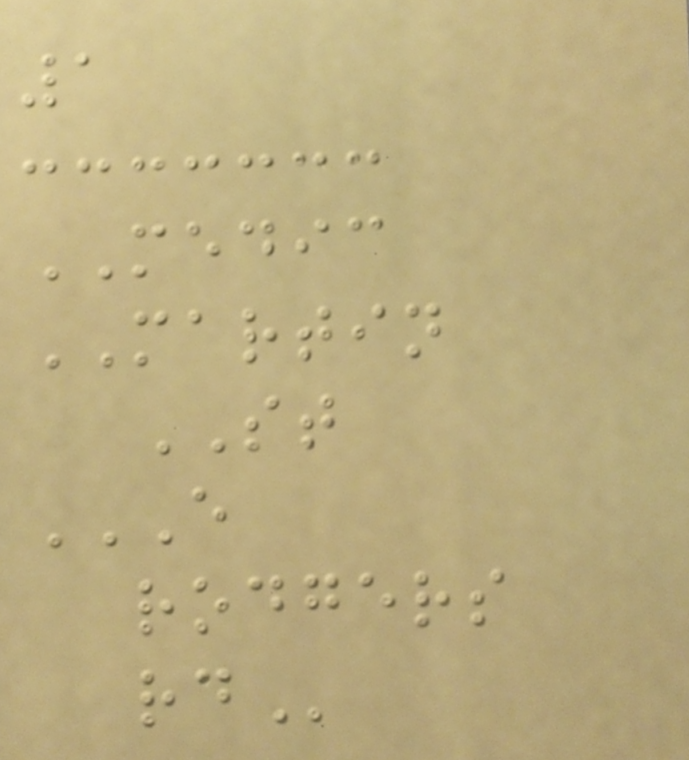1
MEDIC
MARTIN
ST
E
RODGERS
RD
